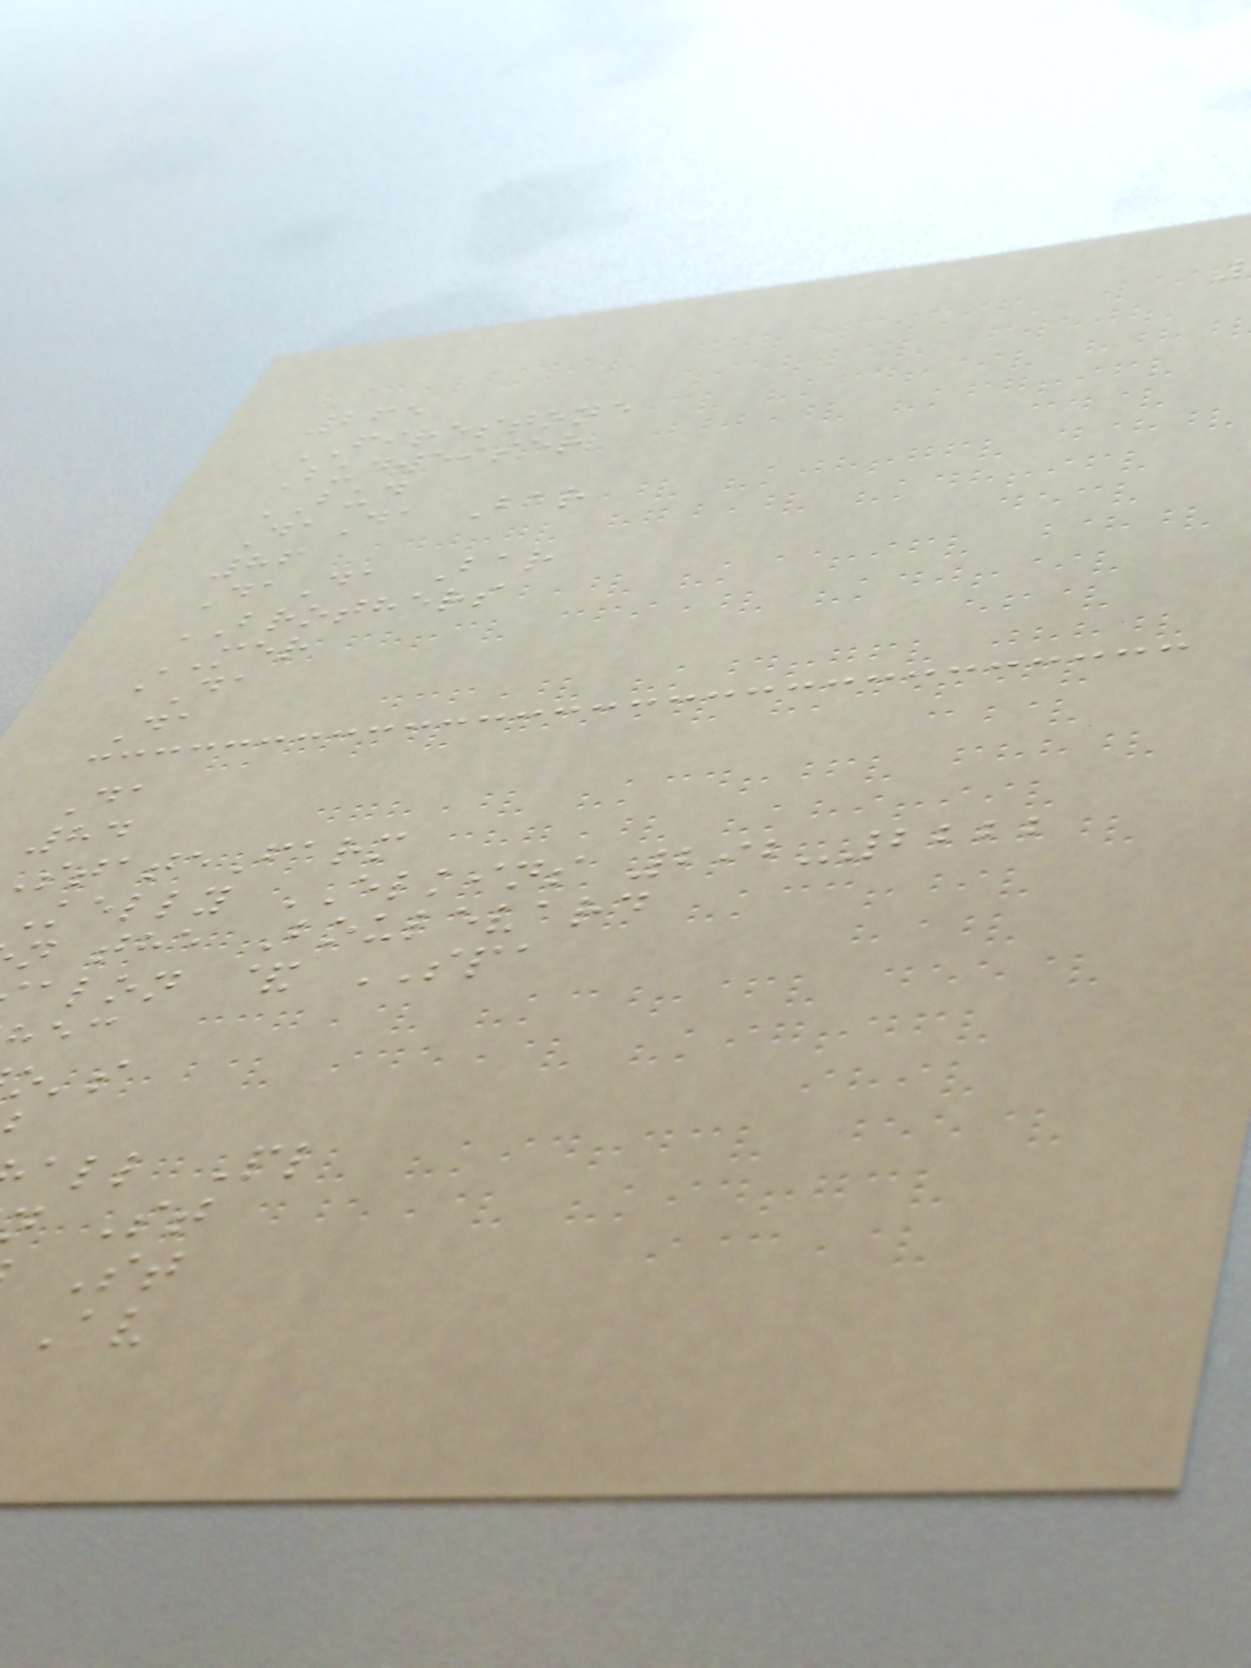265
FIRESTONE
Budweiser
BUD
DaDa Bar
86
DaDa Bar
BROTHERS
MER
aDa
Da
Da
84
tateFarm
kelly ELKINS 292-2222
n the Boulevard
alon & SPA
all Pl
